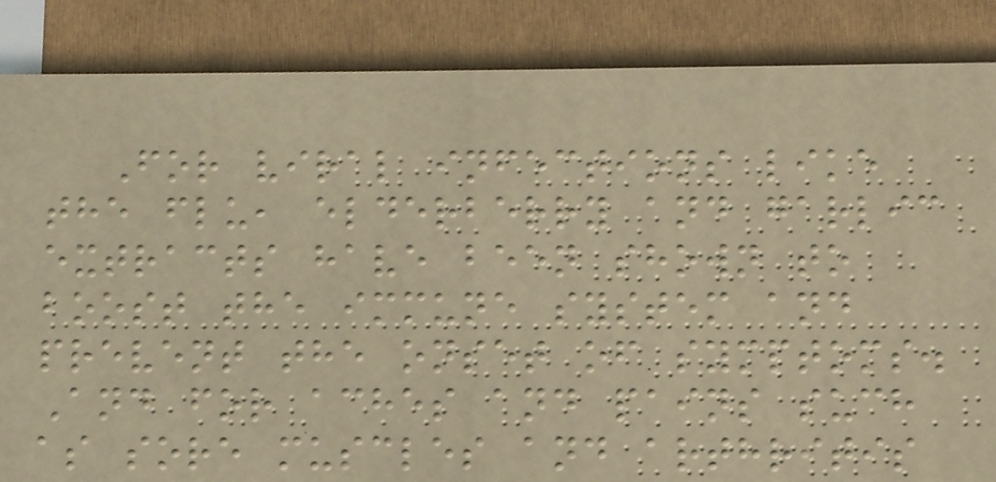For viral infections like
the flu, elderberry and garlic
extracts have been shown to
boost the immune system and
prevent the onset of symptoms.
And for aches and pains such
as sore muscles and arthritis
